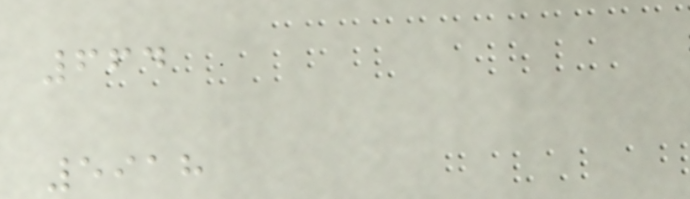664
5918
